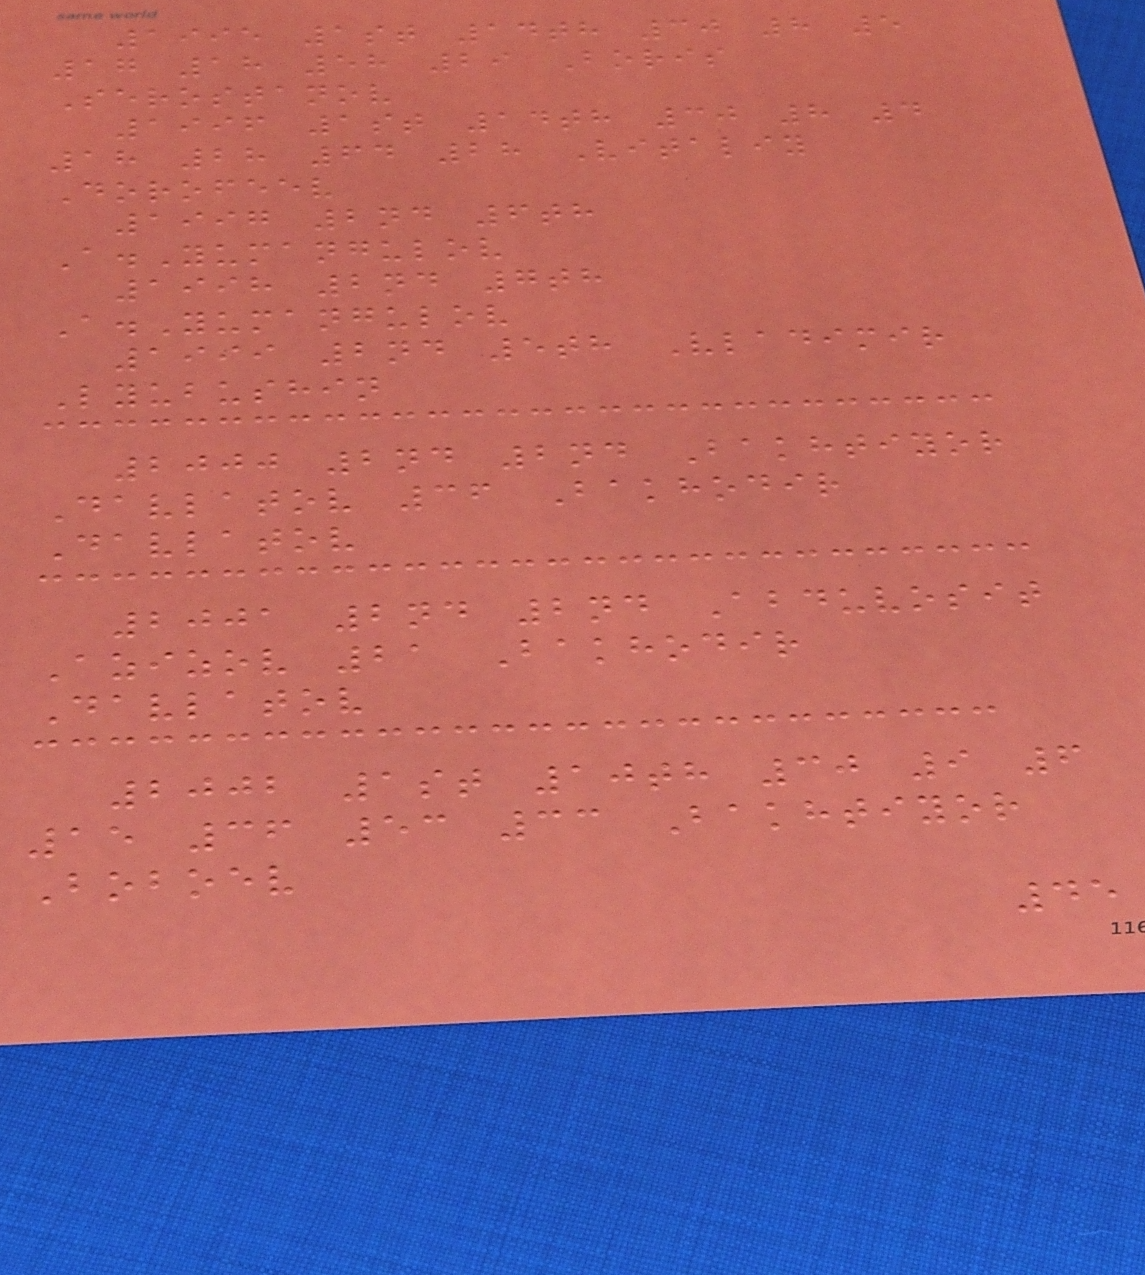1995 1st 14th 30 8 5
17 18 58 29 Boris
Serostanov
1996 1st 14th 30 8 4
18 28 64 28 Vitaliy
Dorofeev
1997 2nd 6th
A.Yumangulov
1998 2nd 7th
A.Yumangulov
1999 2nd 5th Vladimir
Lyubushin
2000 2nd 2nd Bakhtiyor
Davlatov 36 Bakhodir
Davlatov
2001 2nd 2nd Abduvosit
Azizov 21 Bakhodir
Davlatov
2002 1st 10th 30 9 6
15 36 53 33 Bakhtiyor
Boboev
45
